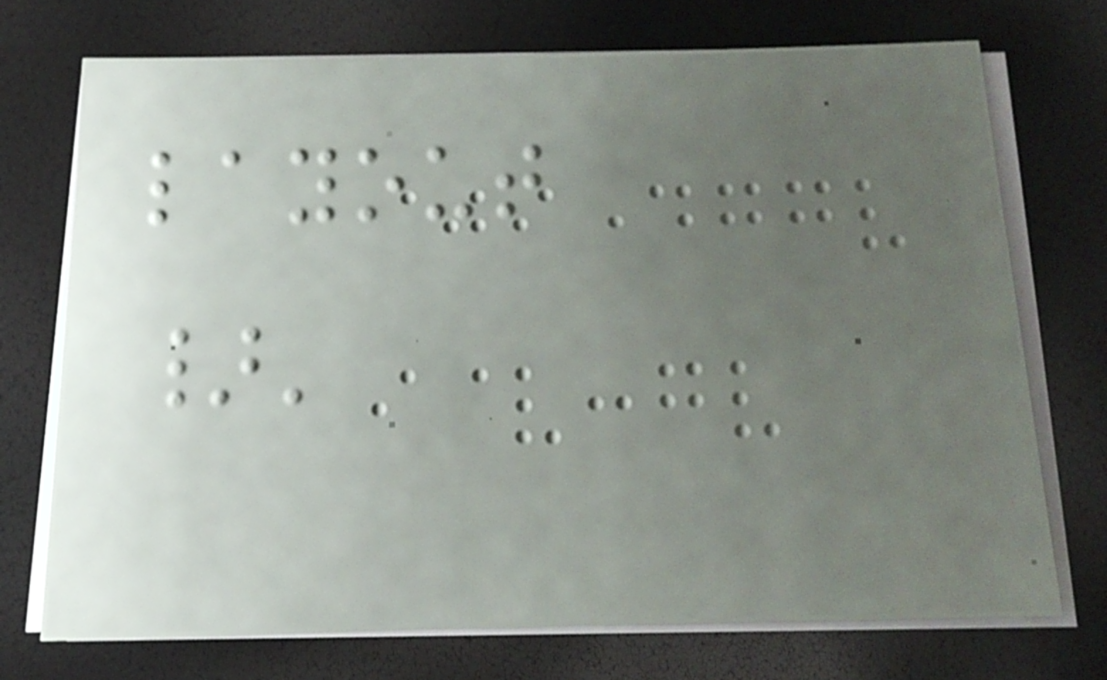layout
}'
